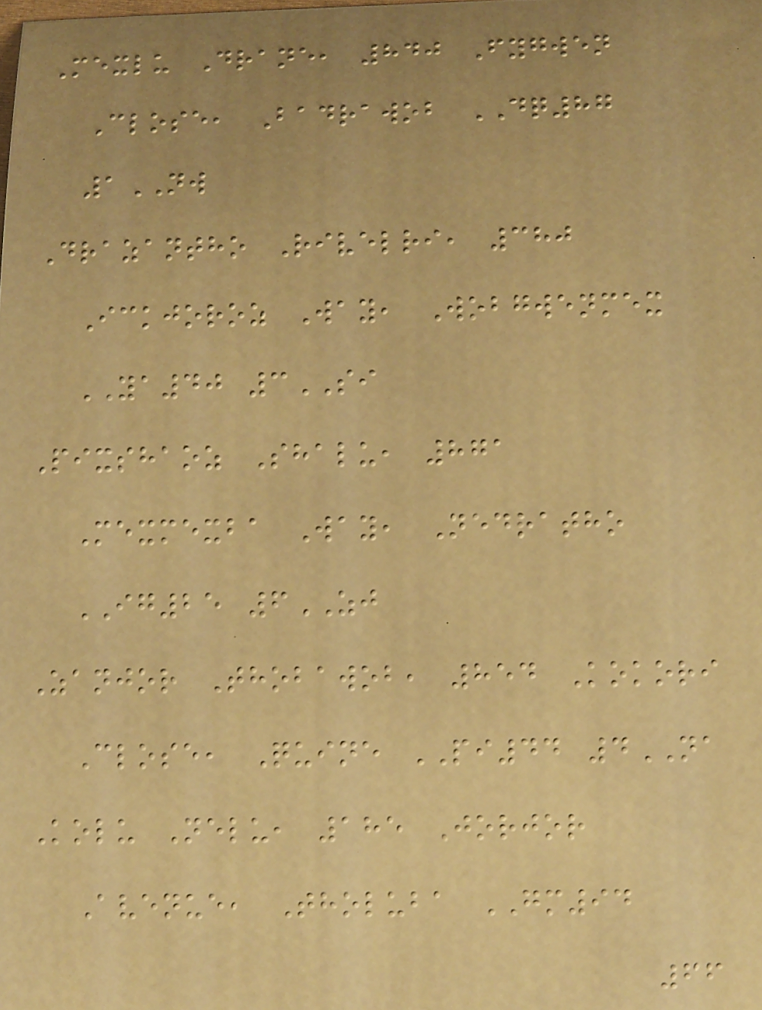Mexlu Drane, 840 Fygwen
Close, Badrawob DQ87
1NW
Drazantho Rivelri, 380
Ickjoroz Way, Wobgwenmex
YA40 3SI
Pixshaoz Shalu, 871
Mexmexba Way, Nedratho
IG25 6ZJ
Zanjor Thobawob, 854 Kokori
Close, Quine PI44 4NA
Kolu Nelu, 185 Jorjor
Avenue, Tholuba GM94
66
